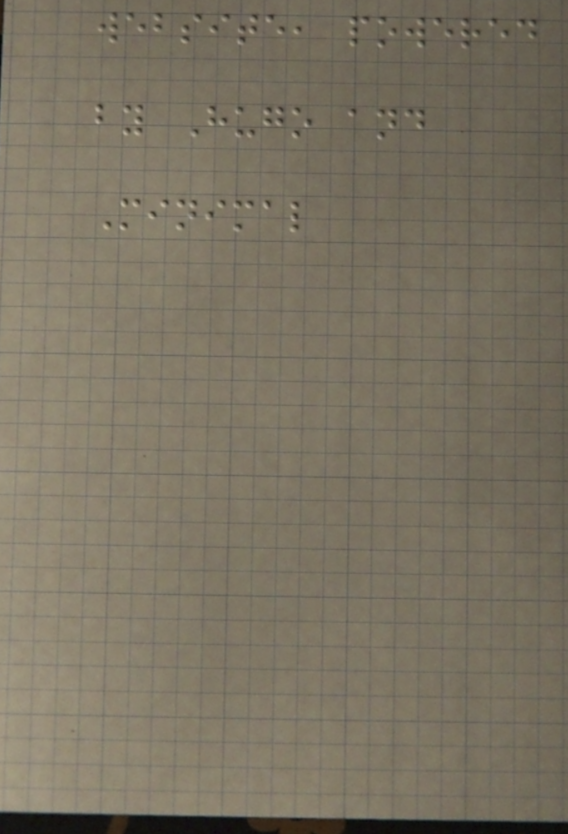website, powered
by Hugo and
Minimal
